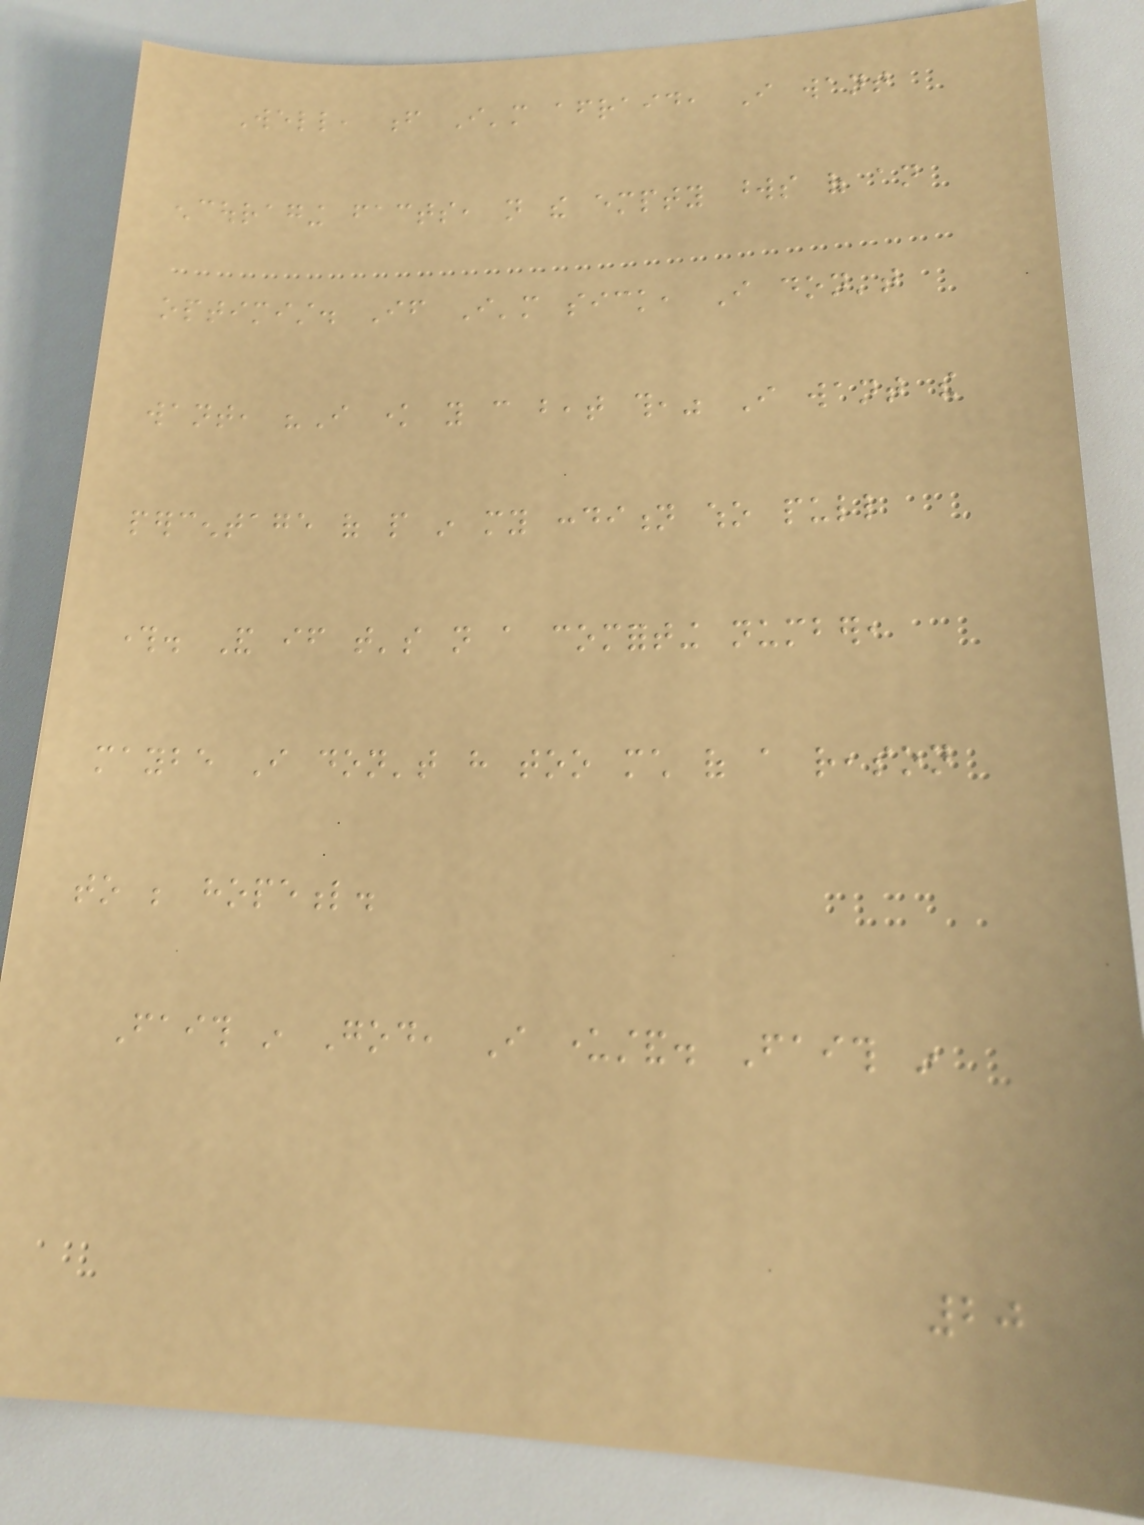Well, f I'm afraid, I want
encouraging facts, not the empty words of an
optimist. If I'm sick, I don't
want, "I know you can beat this," I want the
percentage of people in my condition who pull
through. And if that's not a comforting number,
maybe I don't have too much of a reason
to be hopeful.
Faith in God, I understand. Faith in
20
